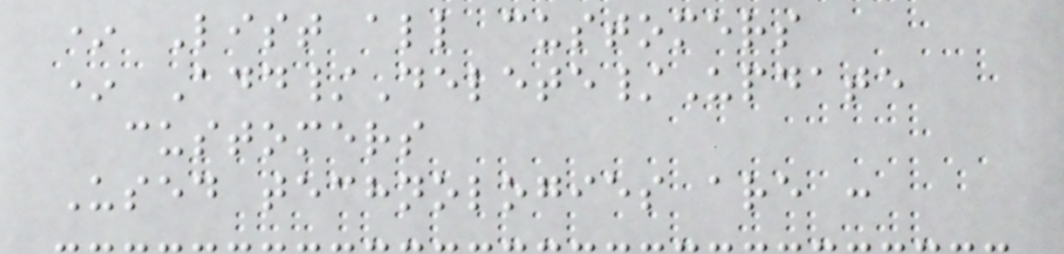* List all customers
* Add/Delete/Update
customers
Used technologies are :
